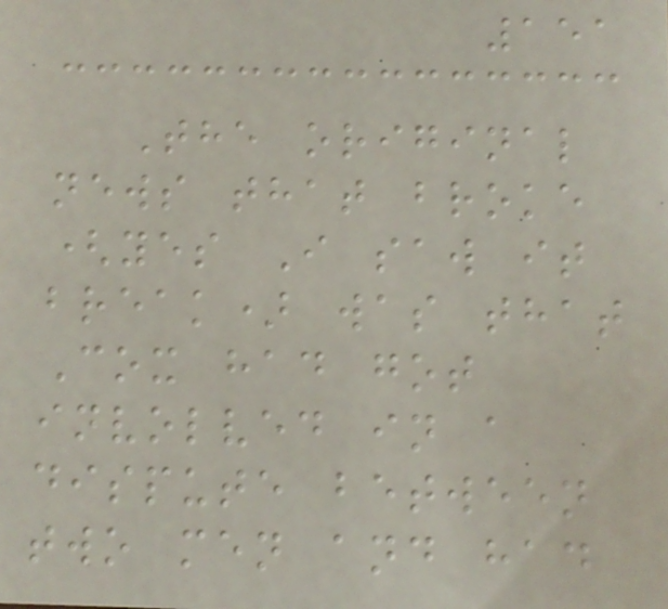151
The original
news that broke
(yes I saw it
break) was that
Cox had got
involved in a
dispute between
two men and had
